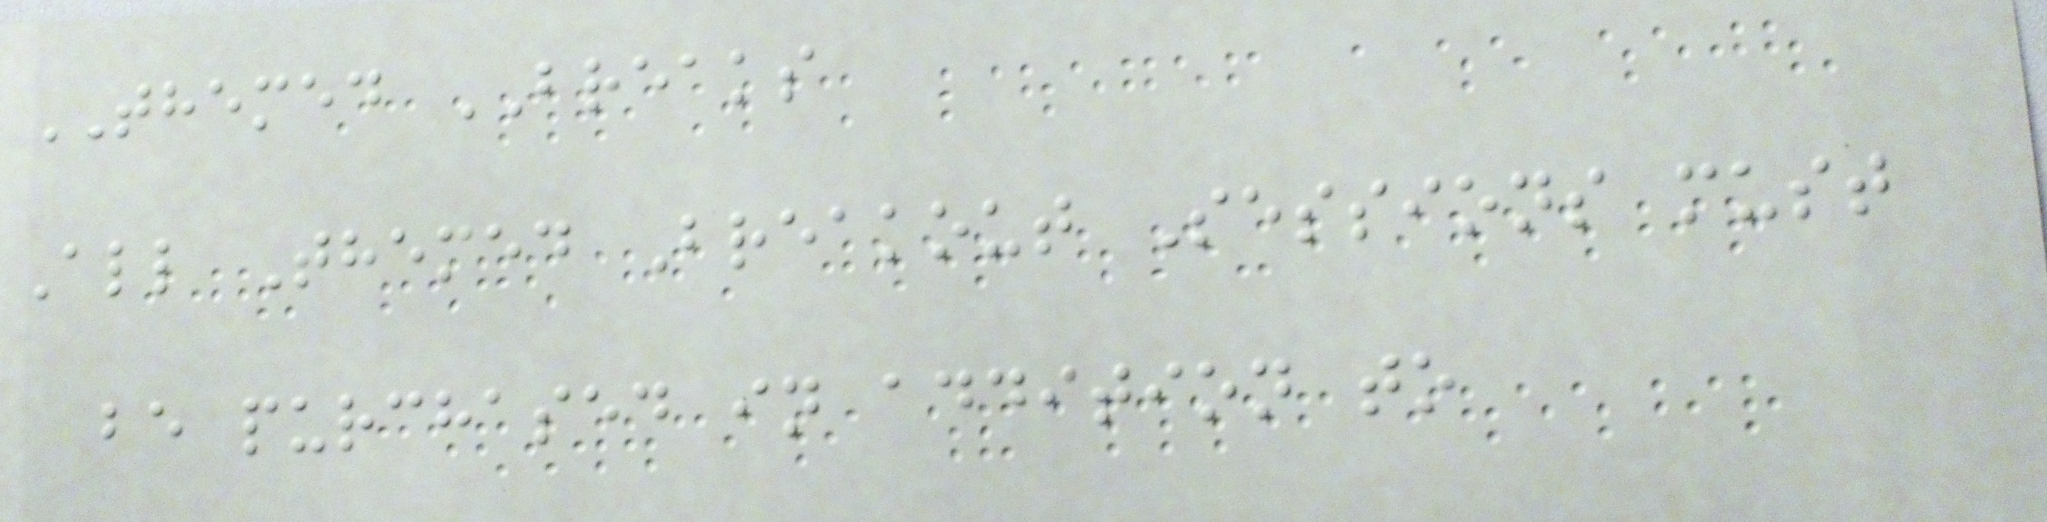THEMED BREAKS
All Themed Breakout Sessions must
be purchased in addition to
